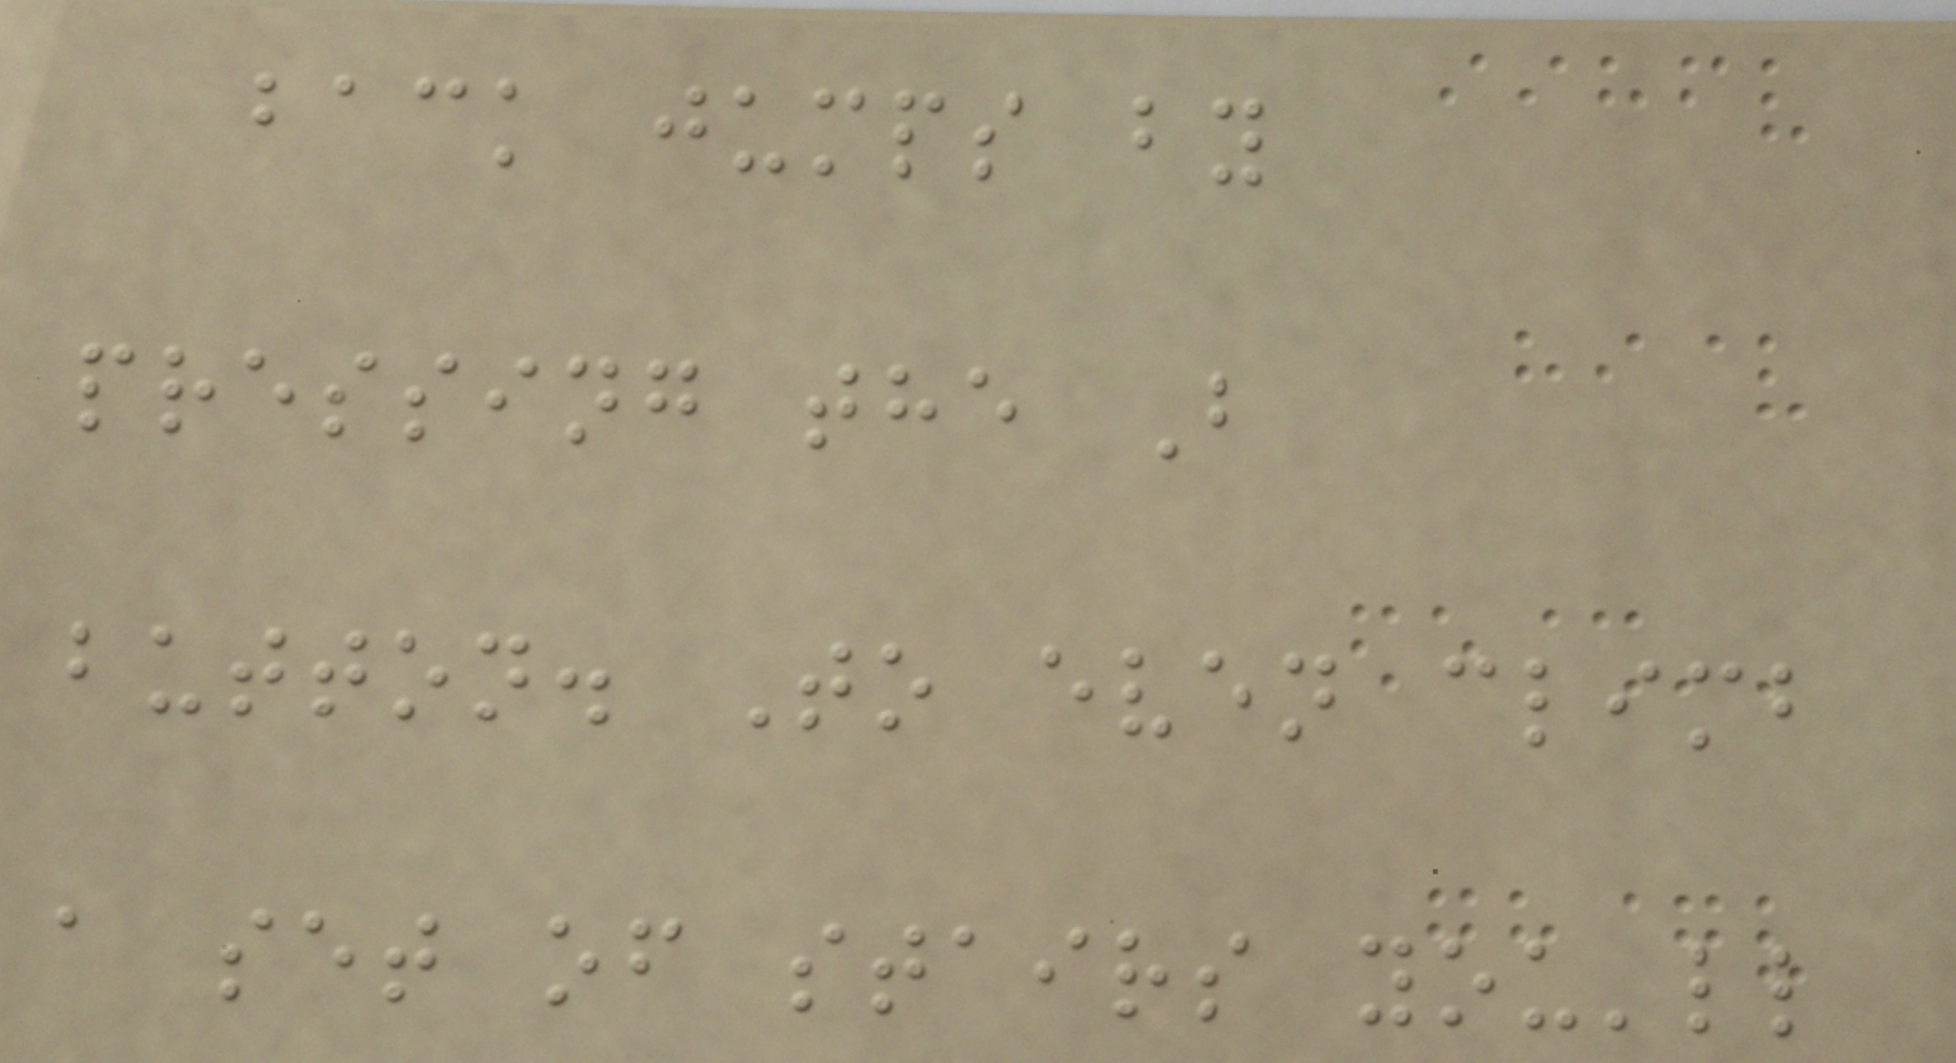back jumps by
pressing the B
button. To even climb
a set of stairs you'll
